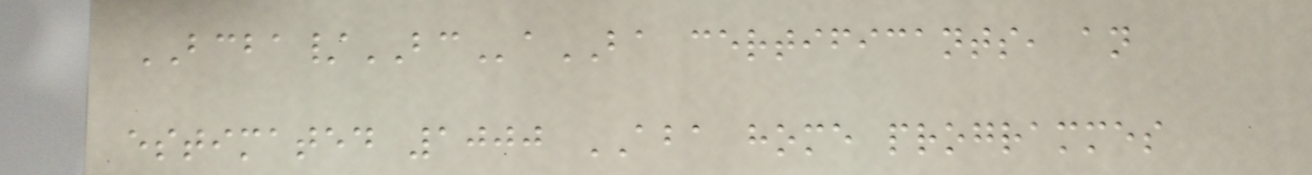BCBA/BCaBA certificants, an
estimated 1000 ABA home programmes
